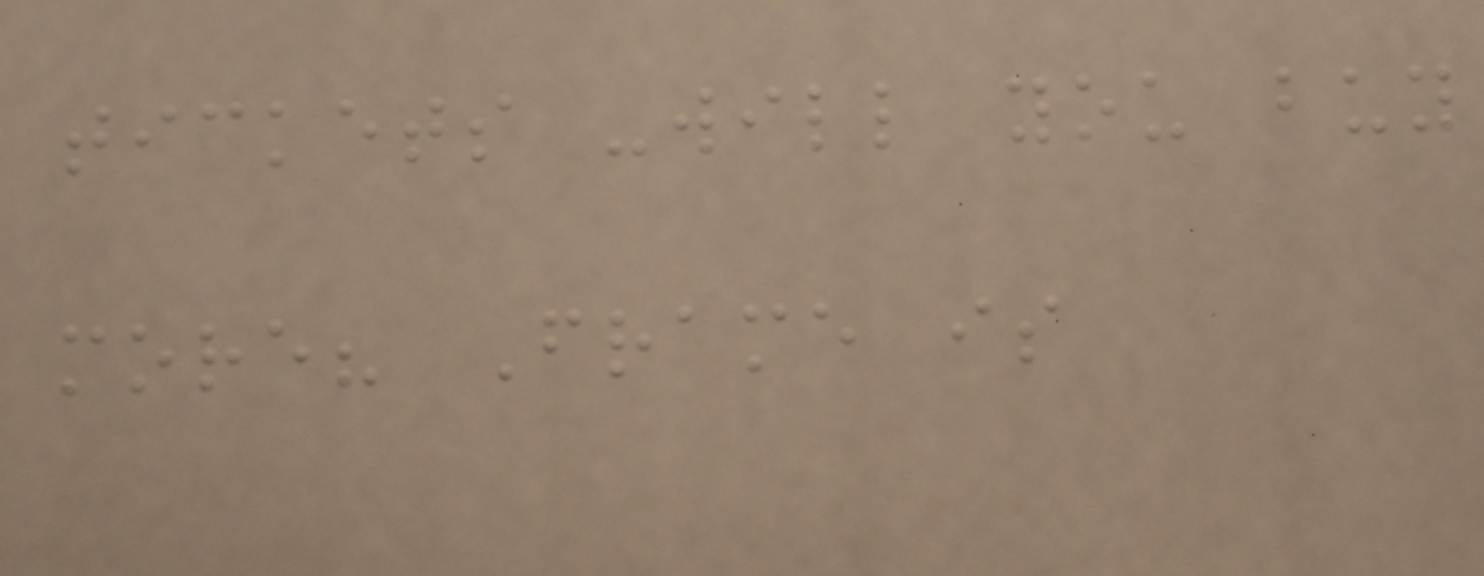tickets -will you buy
more? Frame is
